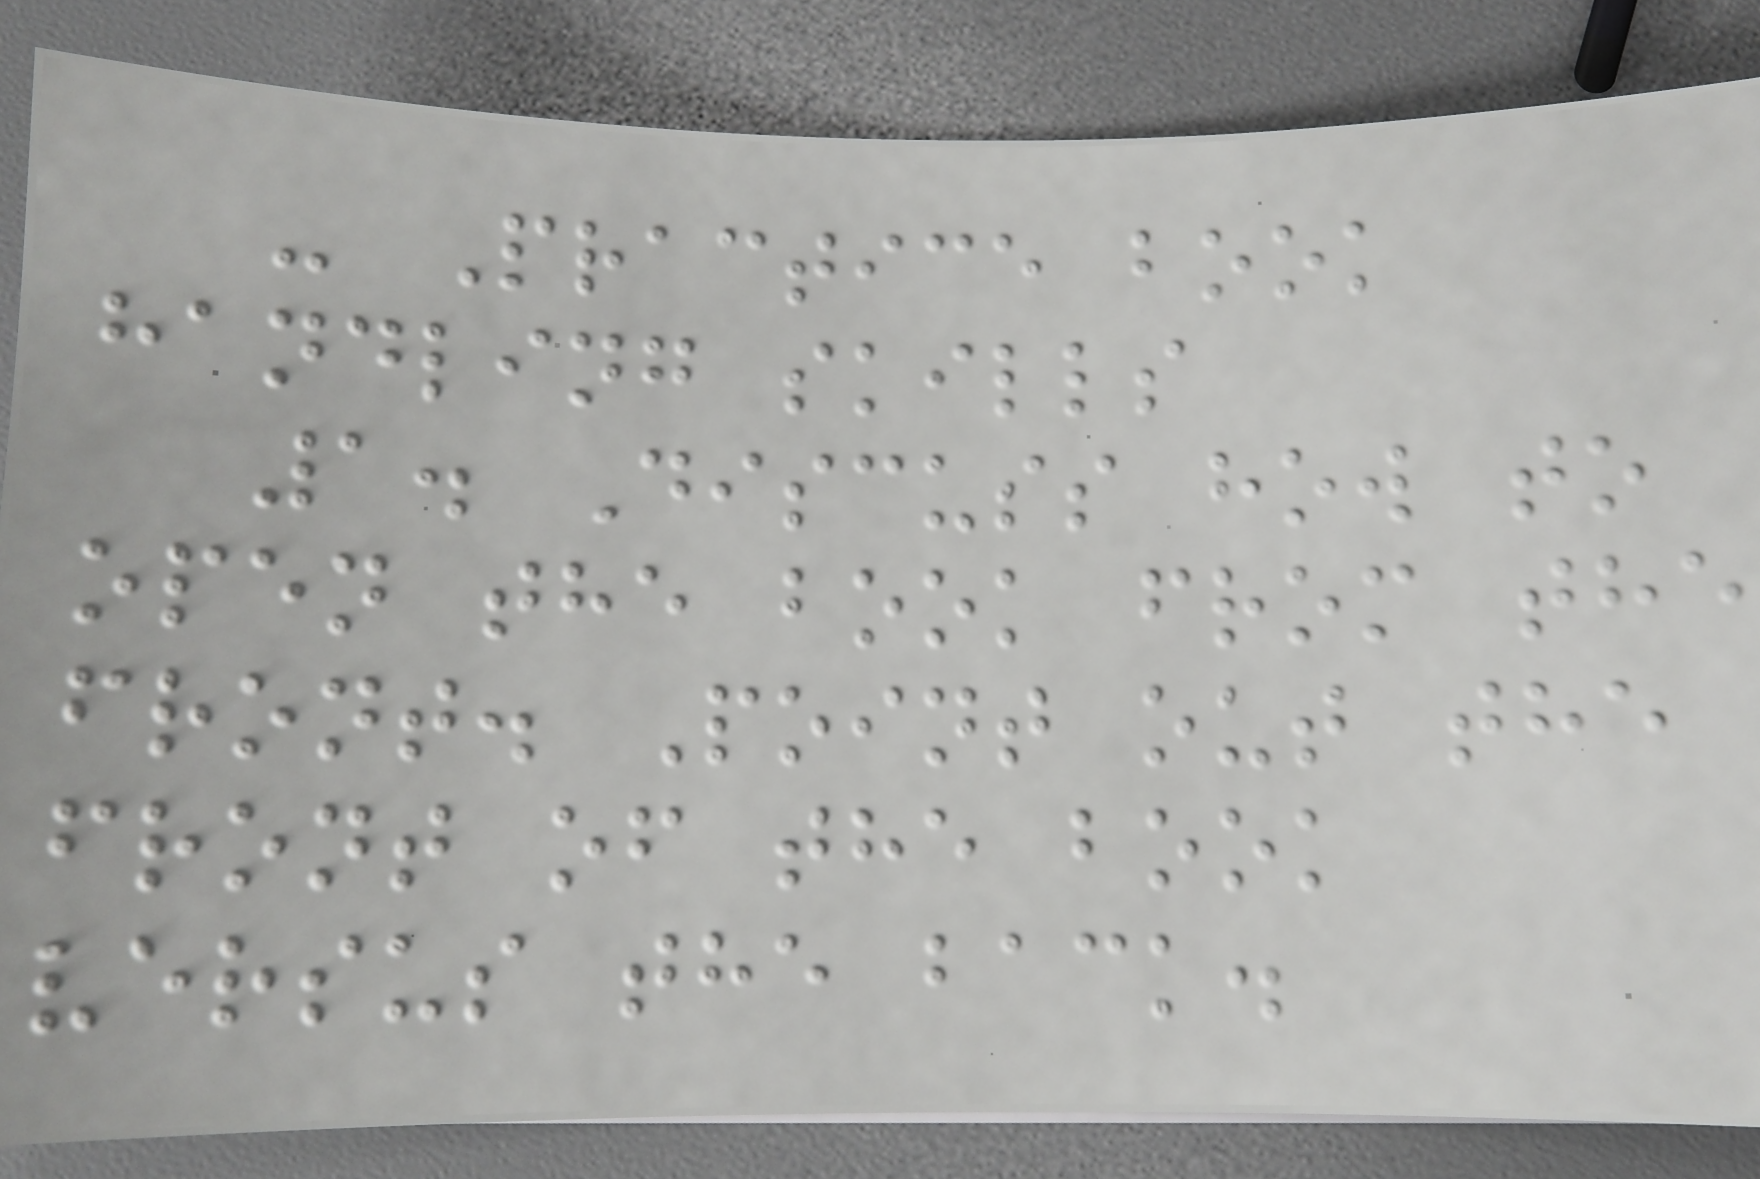- Practice book
handling skills
1. Discuss how to
open the book from the
front. Point out the
front of the book
versus the back.
